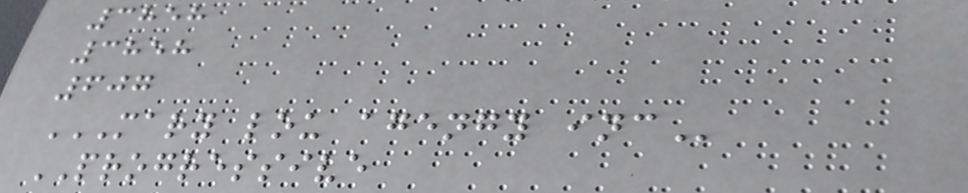3858
3858
607
MARY LOU AGENGY INC
PROGRESSIVE
